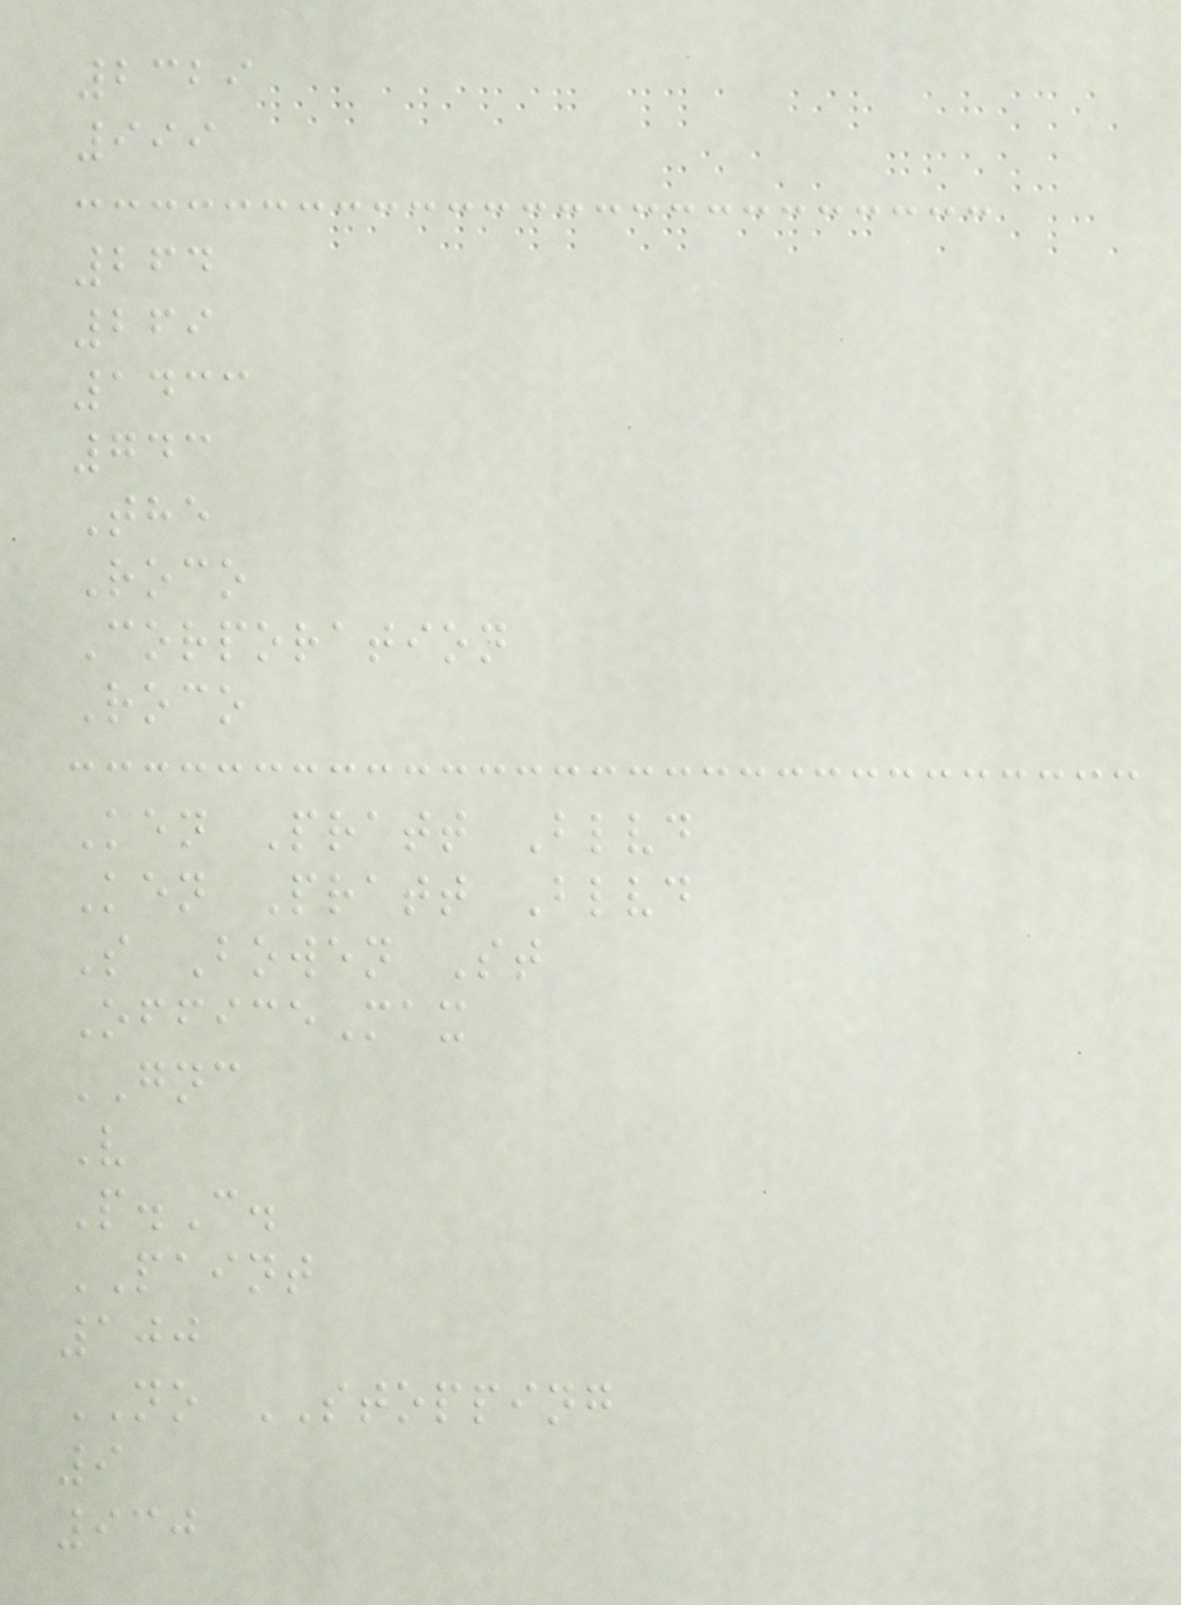2329
999
264
269
1433
743
The
Roco
Corporation
Roco
Ken Pratt Blvd
Ken Pratt Blvd
S Bowen St
OfficeMax
GNC
V
P.C.
PAINT
100
NO STOPPING
9
930
